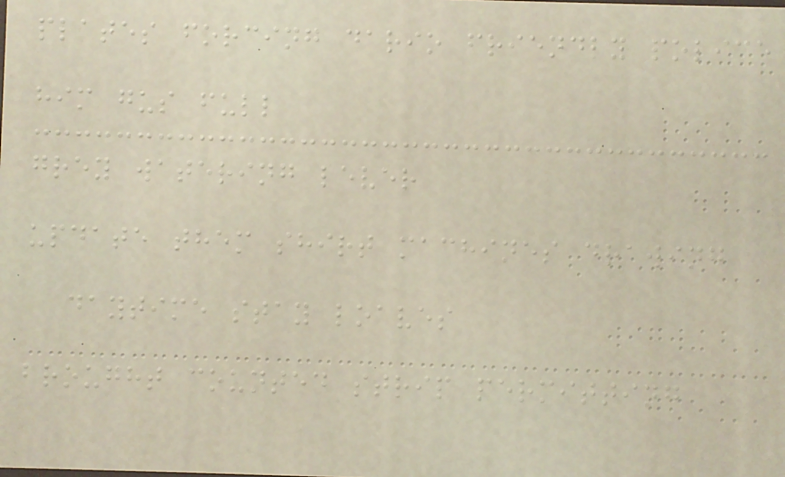plates forcing dario friendly police
him gus full
grey watering lever
update them shirt machines drawing
daytime stay loaves
brought counted strip permitting
